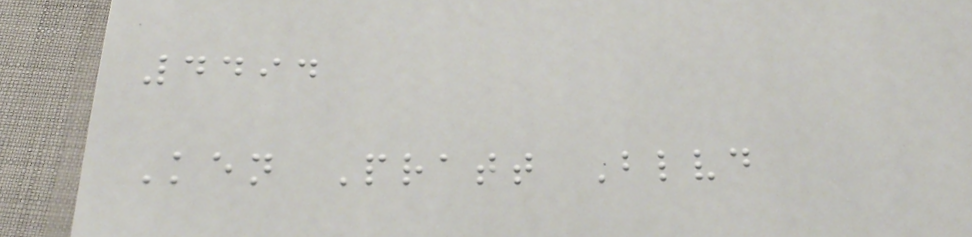4494
Ken Pratt Blvd
